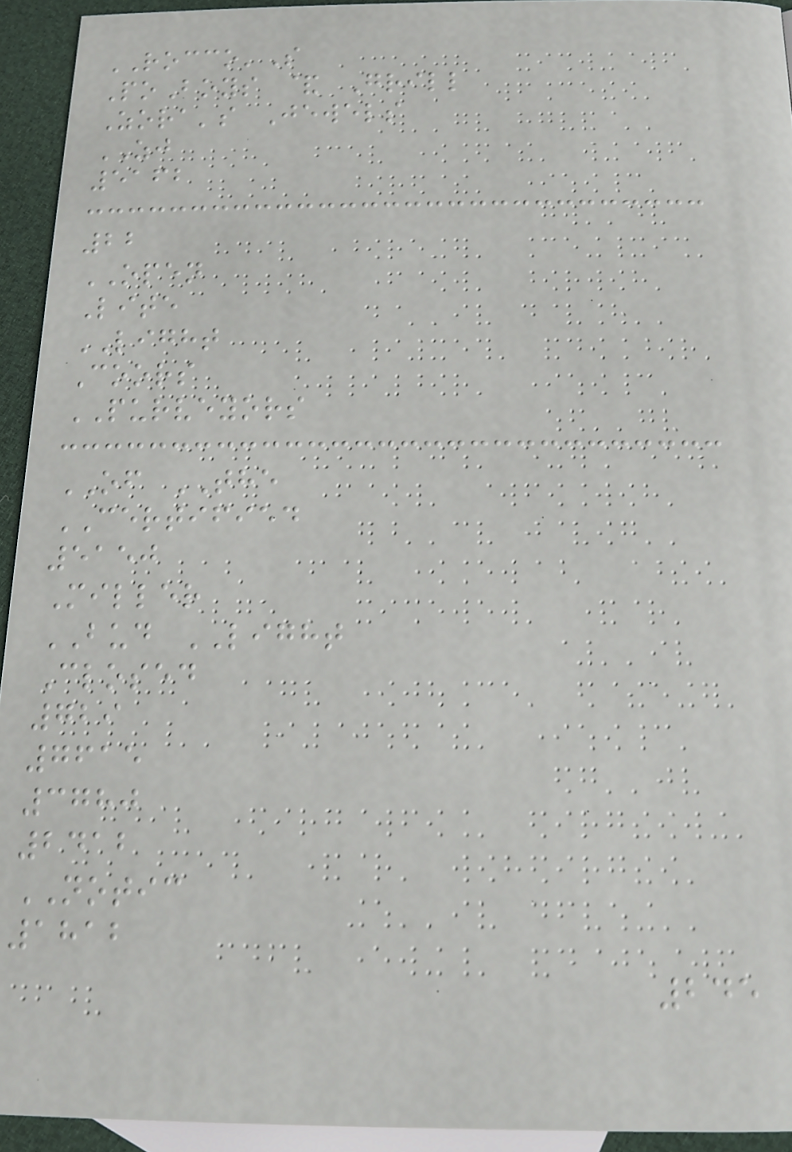ROCCO'S
PoBoys & Grill
Zora's Jewels
ZJ
5162
22
OPEN
Lite
LIGHT
Coors
PURVEYORS
OF THE
CERTIFIED
5150
Miller
BUD LIGHT
Closed
729
7615
3780
2412
NOTIC
1812
245
